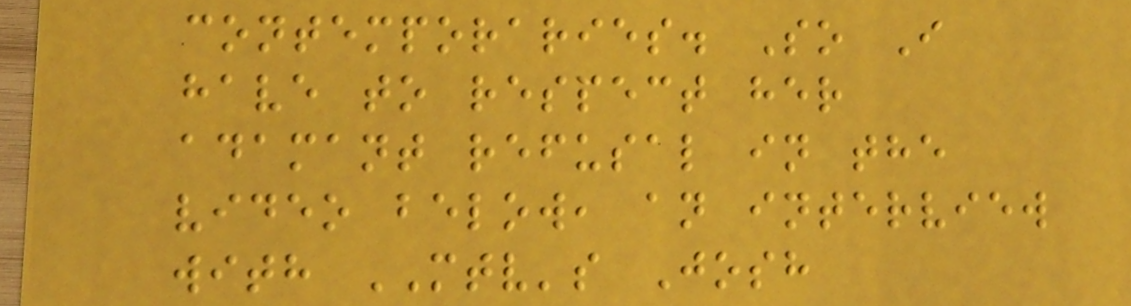contemporaries. So I
have to respect her
adamant refusal in the
video below, an interview
with MTV's Josh
